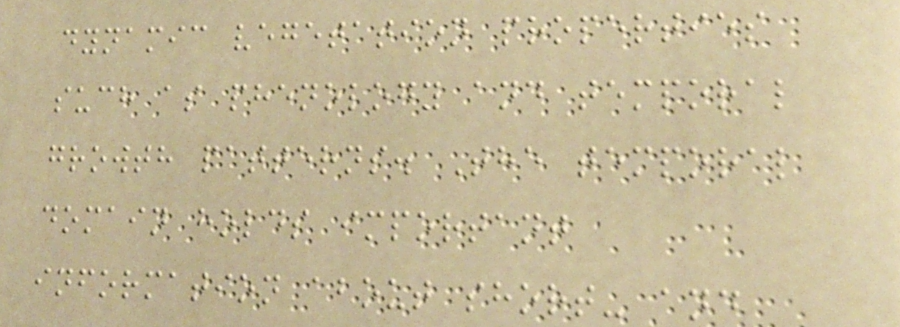dynamic vegetation properties
such as phenology and temporal
growth patterns. The temporal
domain holds important
information about short- and
